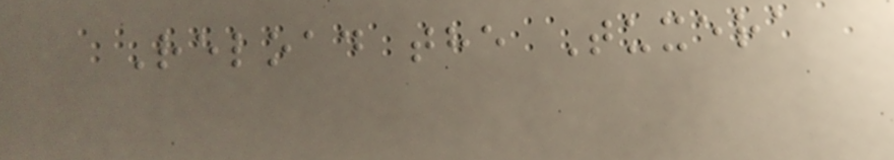Reload the Tuxera
